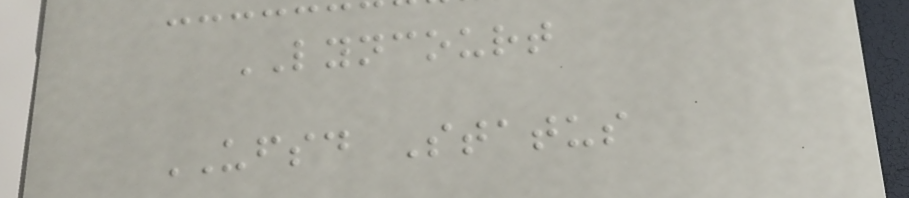LYNCOURT
UFSD Status
